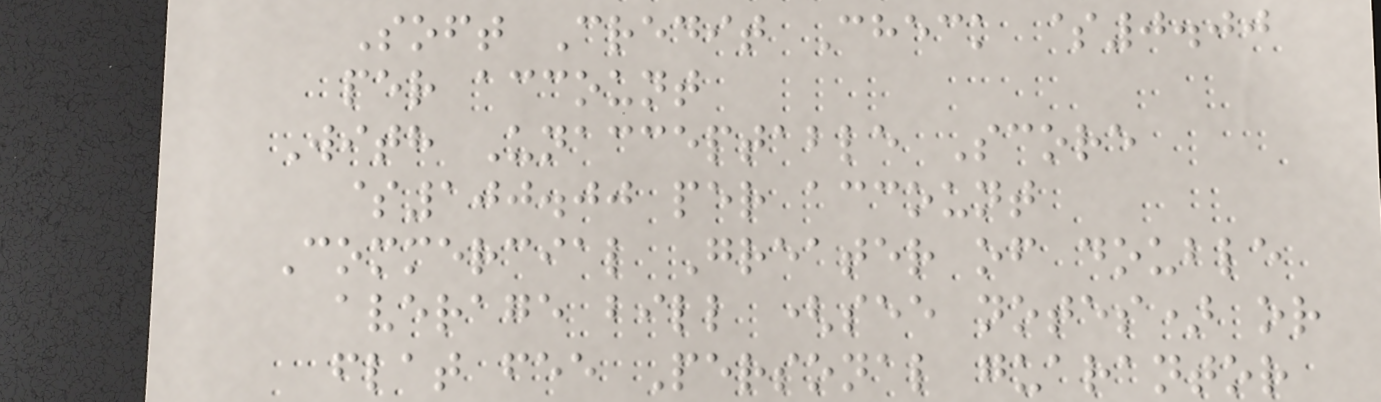Soft Credit Check $0.00
per account
With Unacceptable Score
$100.00 per account
Commercial Greater of double
average bill (see notes) or
flat fee Personal guarantor
